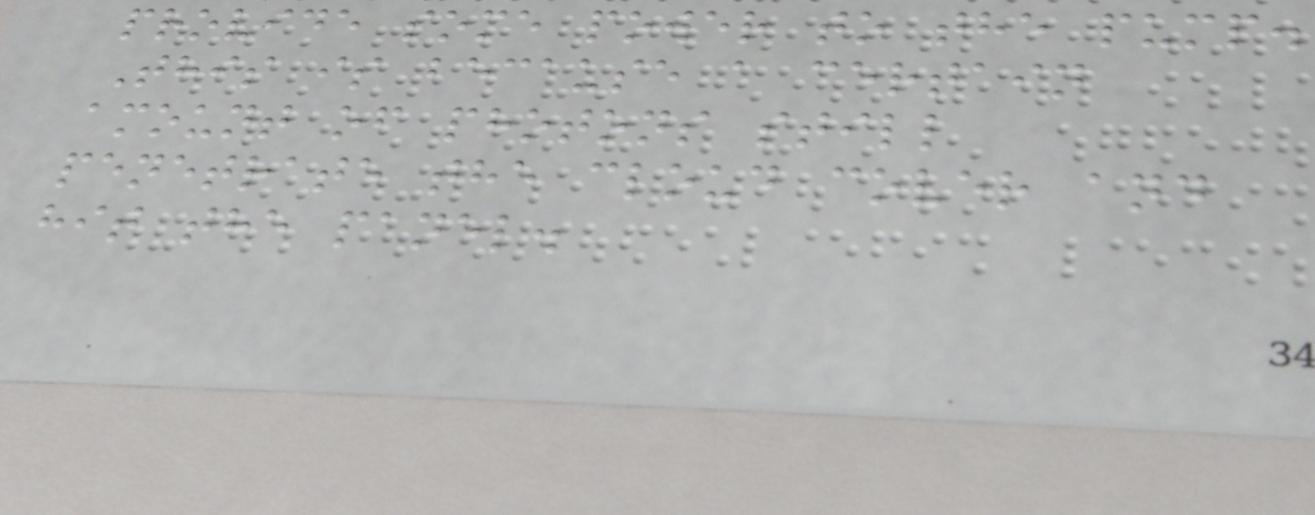provide some power to the pump.
This is because a certain
amount of photons still
penetrate the cloud cover and
hit the panel.
